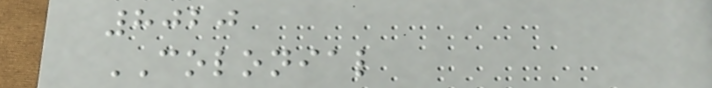8020
COLONIAL
